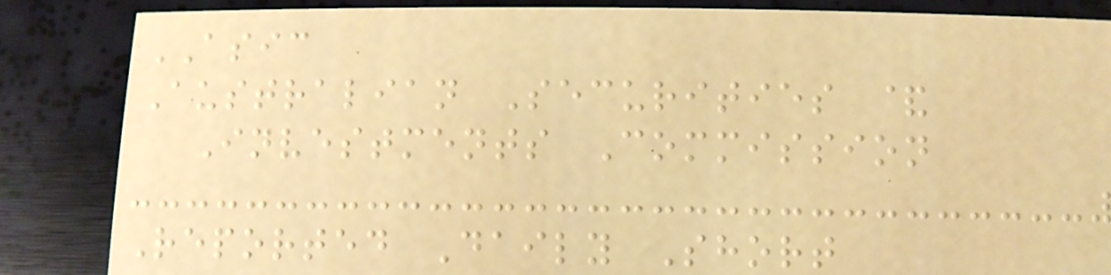ASIC
Australian Securities &
Investments Commission
Reported Daily Short
